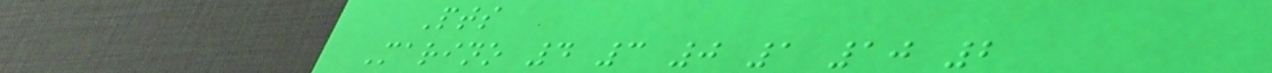Pts
Marino 4 3 0 1 10 2
